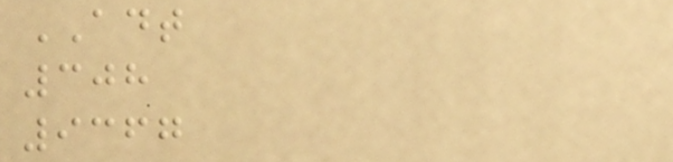ADT
308
9367
